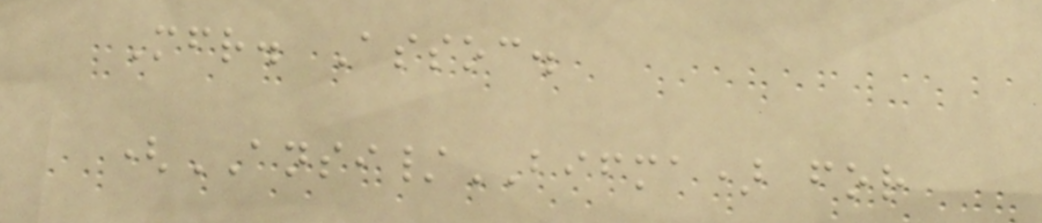Mfr. Assoc.
(ANSI/BIFMA) for
